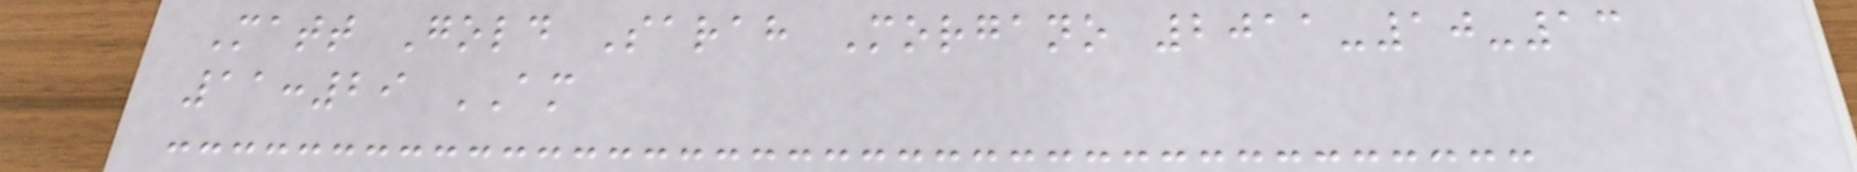Matt Gold Sarah Morgano 2011-10-13
11:29 AM
